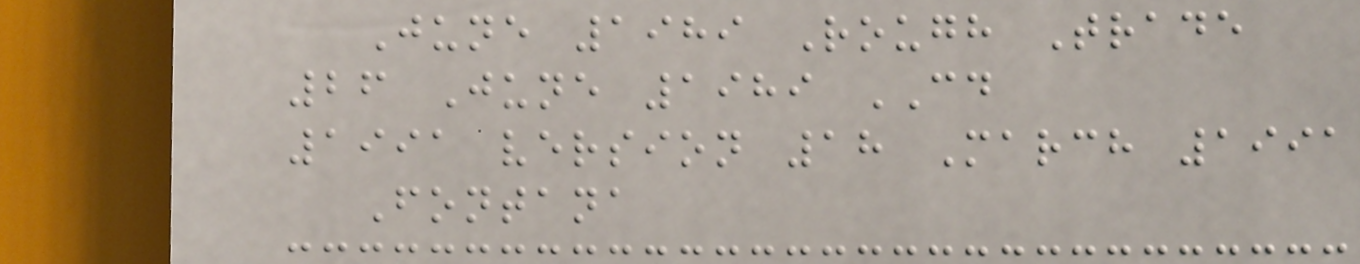June 1989 Rough Trade
26 June 1989 CD
1991 version 18 March 1991
Fontana
